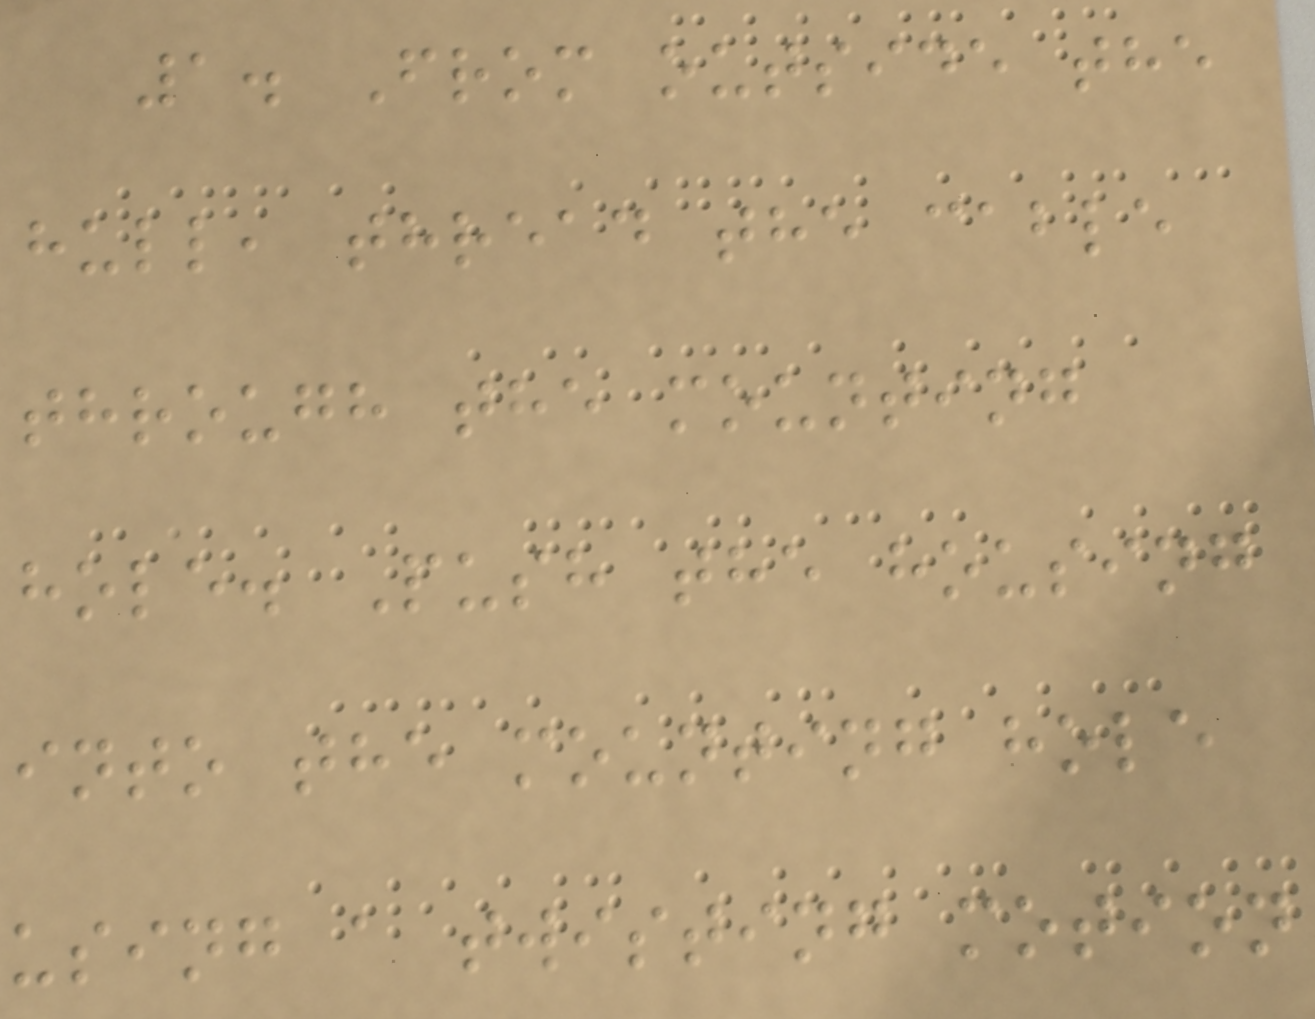1. From outside the
hull, thread the cable
through the mounting
hole. Push the housing
into the mounting hole
using a twisting motion
